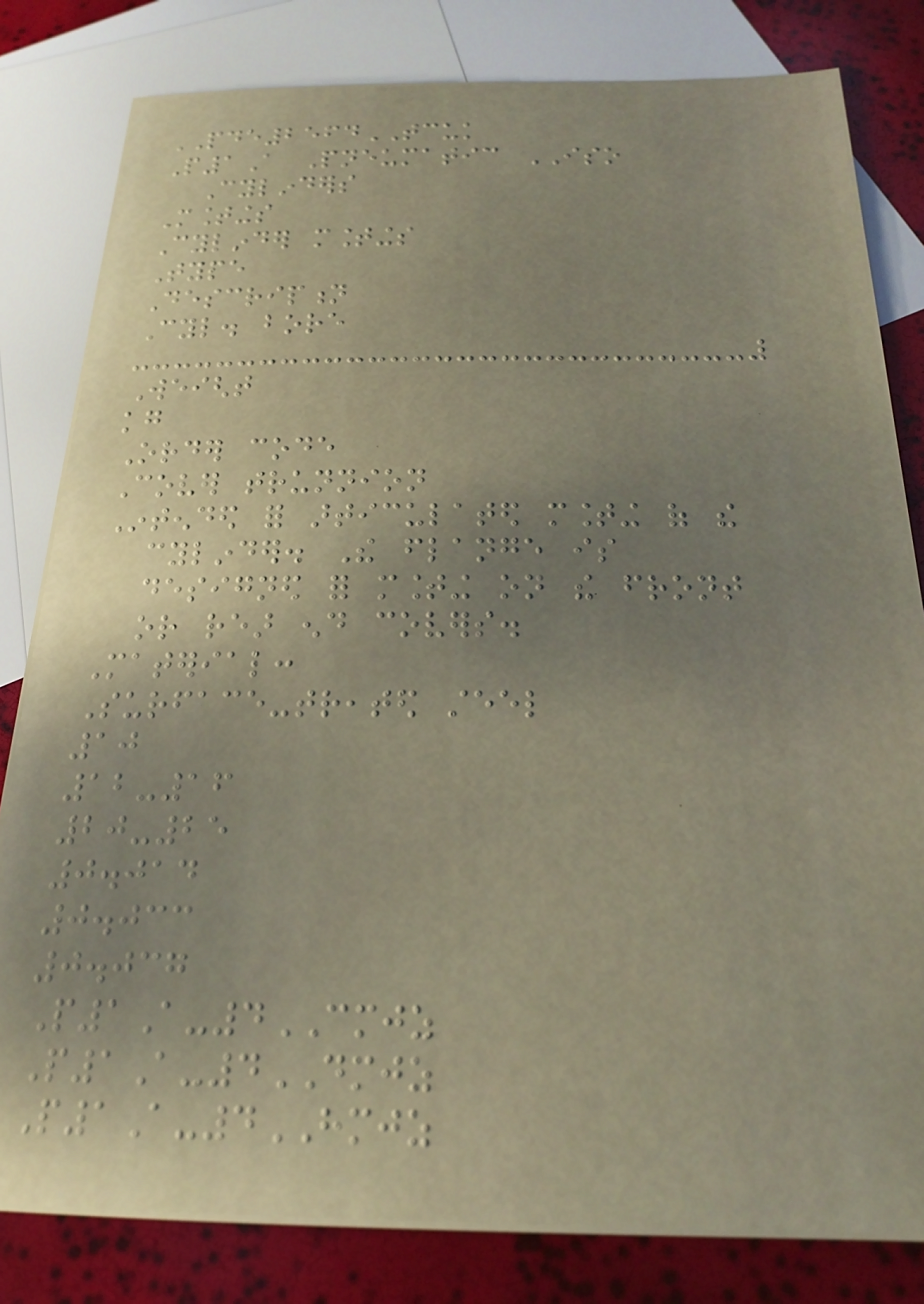PDE2564TCUK
P1A Pneumatic ISO
Cylinders
Mountings
Cylinder mountings
Type
Description
Cyl. bore
Weight
kg
Order code
Cover trunnion
Intended for articulated mounting of the
cylinder. The flange is
designed for mounting on the front
or rear end covers.
Material:
Surface-treated steel
10
12-16
20-25
0.014
0.033
0.037
P1A-4CMJZ
P1A-4DMJZ
P1A-4HMJZ
